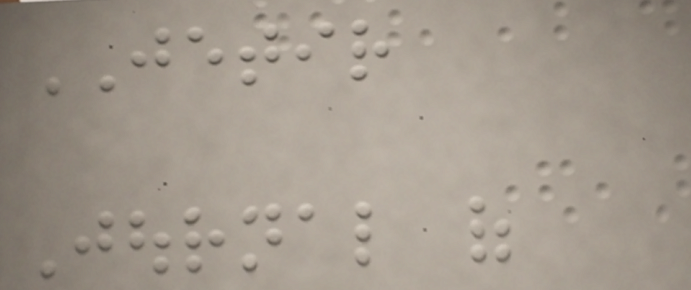JETIR
Journal of
